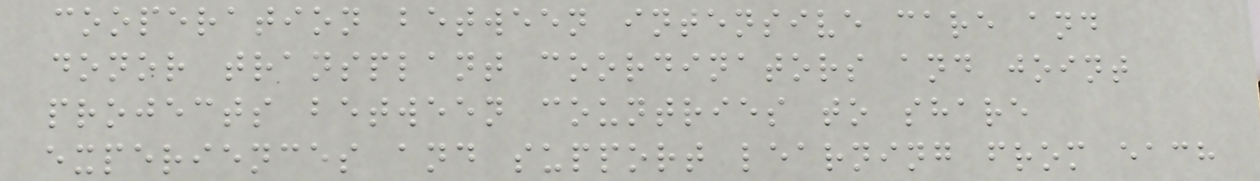cooperation between intensive care and
donor transplant coordinators and joint
projects between countries to share
experiences and support learning from each
